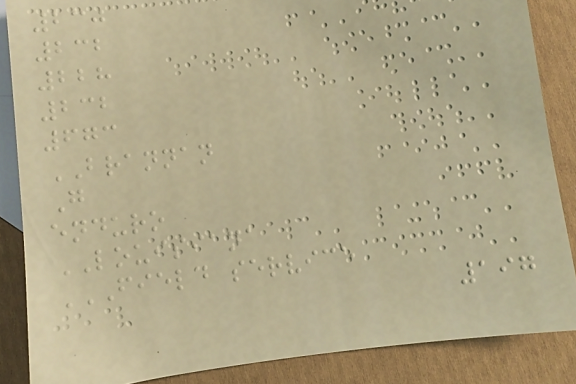230
232
228
232
673
BRANNAN
G
enduro
LOUISIANA
FIELD SERVICE
197
